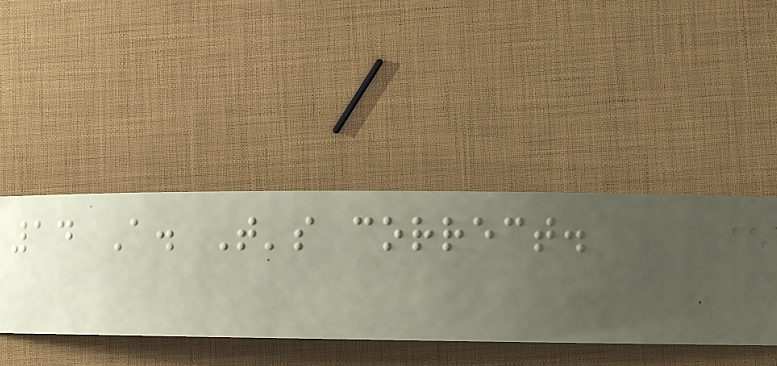14 A. That's correct.
